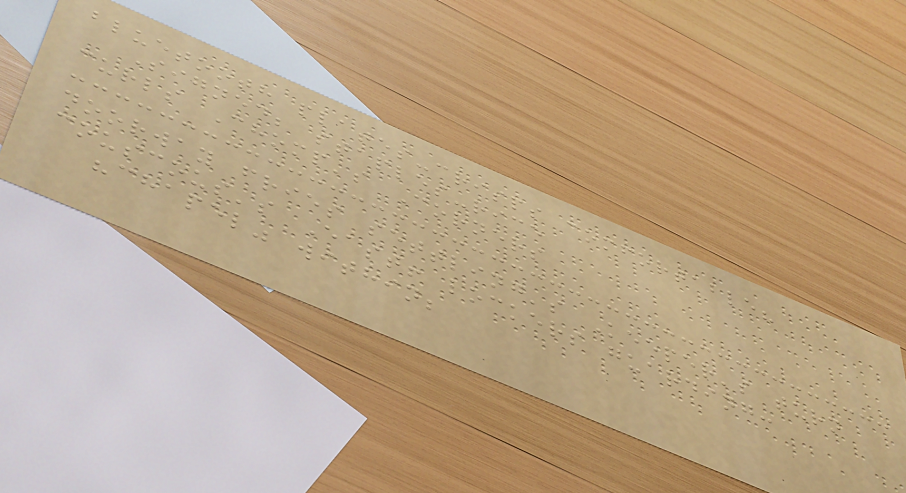bluetooth plates-crisps comfortable?
Signed; staples-rice
curls Chomp's Corners
doorway fries settling's Keeper's turn
couscous's East! lockers guarding:
"chapel" within;
